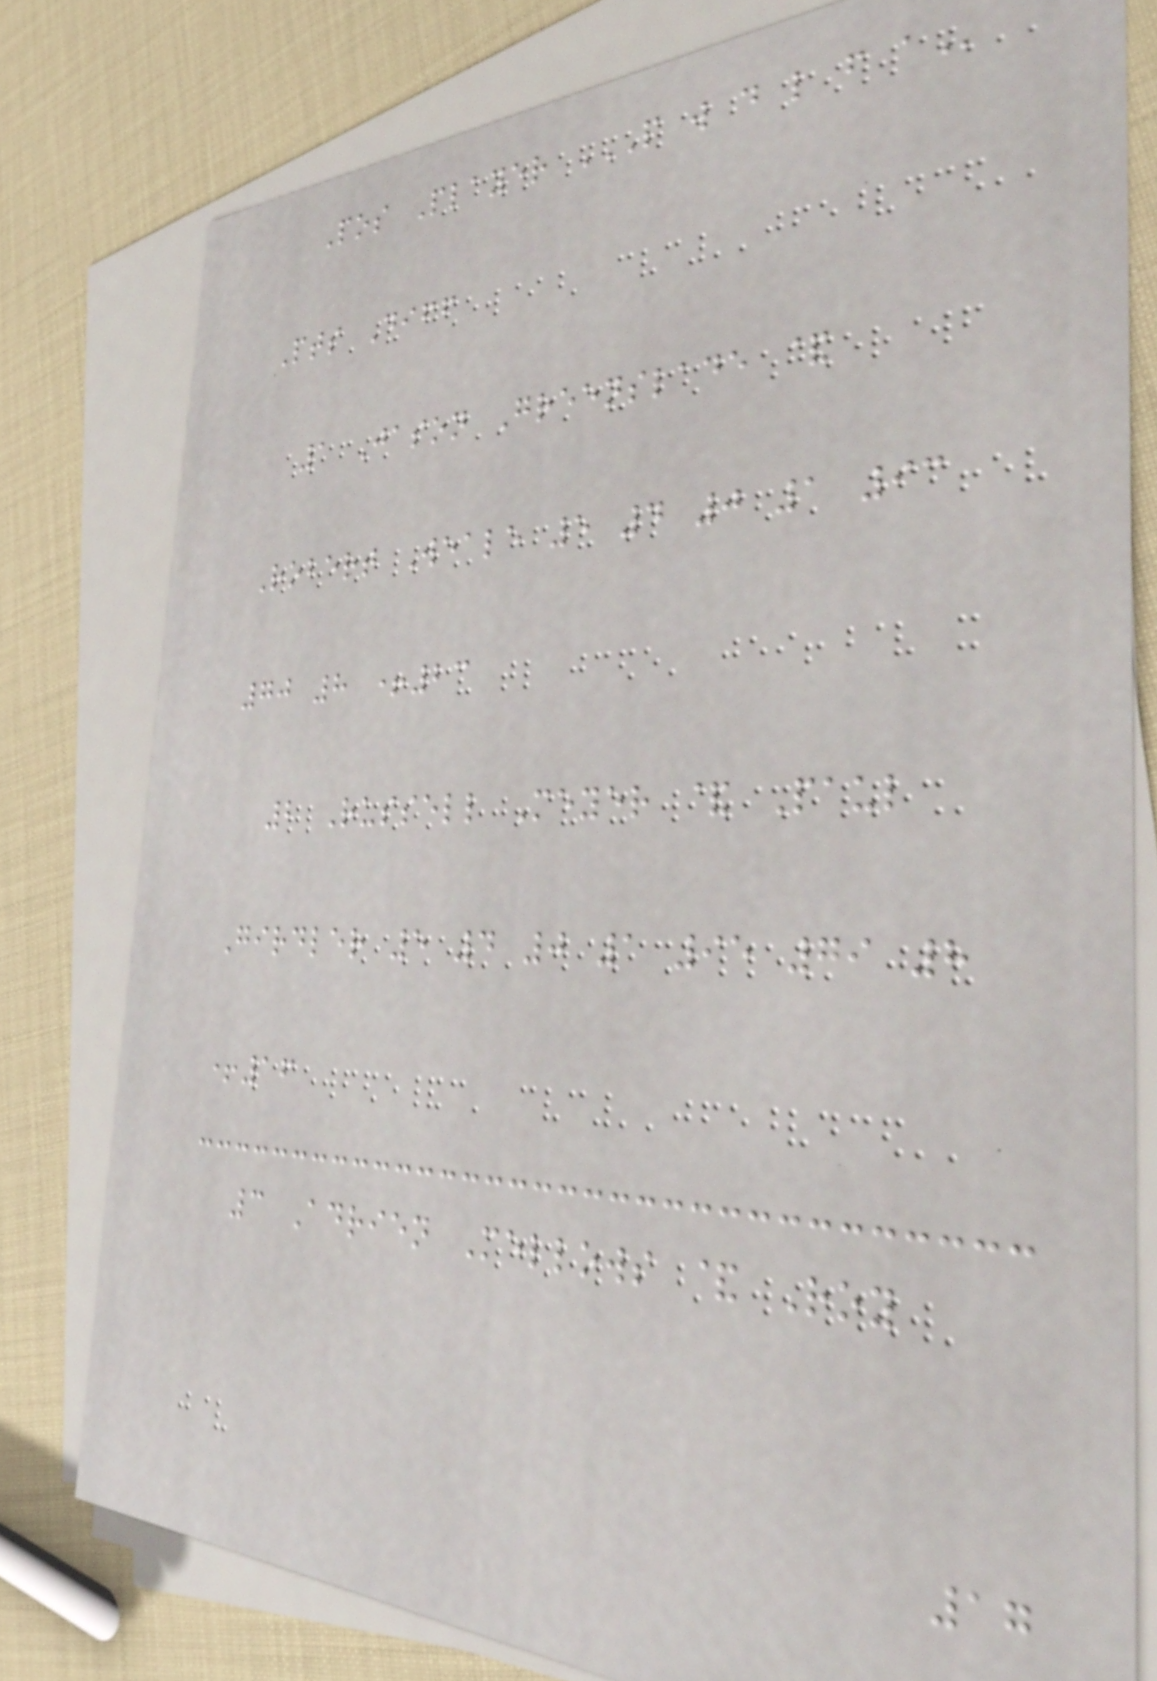Pos Player P W D L F A
Pts Diff
1 Jason Greenslade &
Robert Weale 5 4 0 1 93
70 8 +23
2 Russell Meyer & Paul
Girdler 5 4 0 1 95 79 8
+16
3 Adrien Mellows & Roy
17
